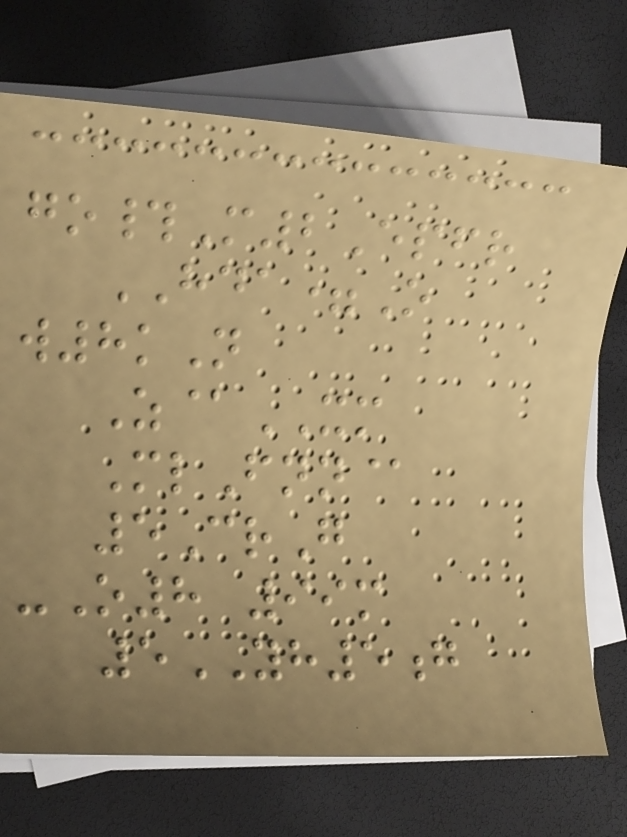go#M2Epfr
HDA=O
w8kN
Z@XM
MlFnn@
5CrG
-O8 99m
5YH5g
